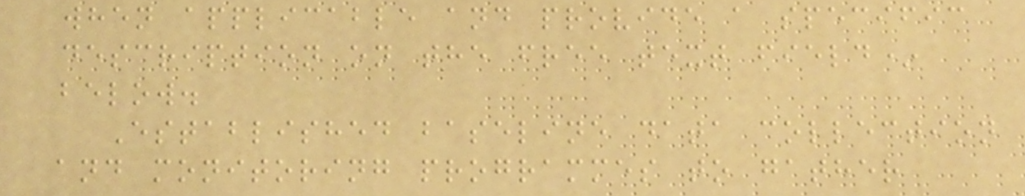when applicable and provide a specific
description on the free text field*
below.
Established baseline data collection
and monitoring programmes to gather
